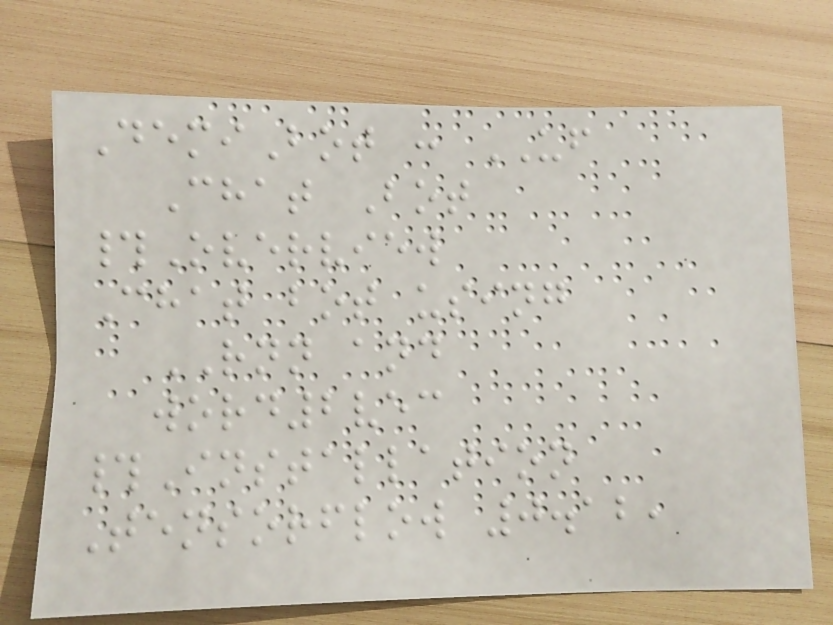DemiBot : UF
Chat Bot
#Overview
Chat bot using
RNN and
word2vec
#Installation
Tensorflow 0.12,
